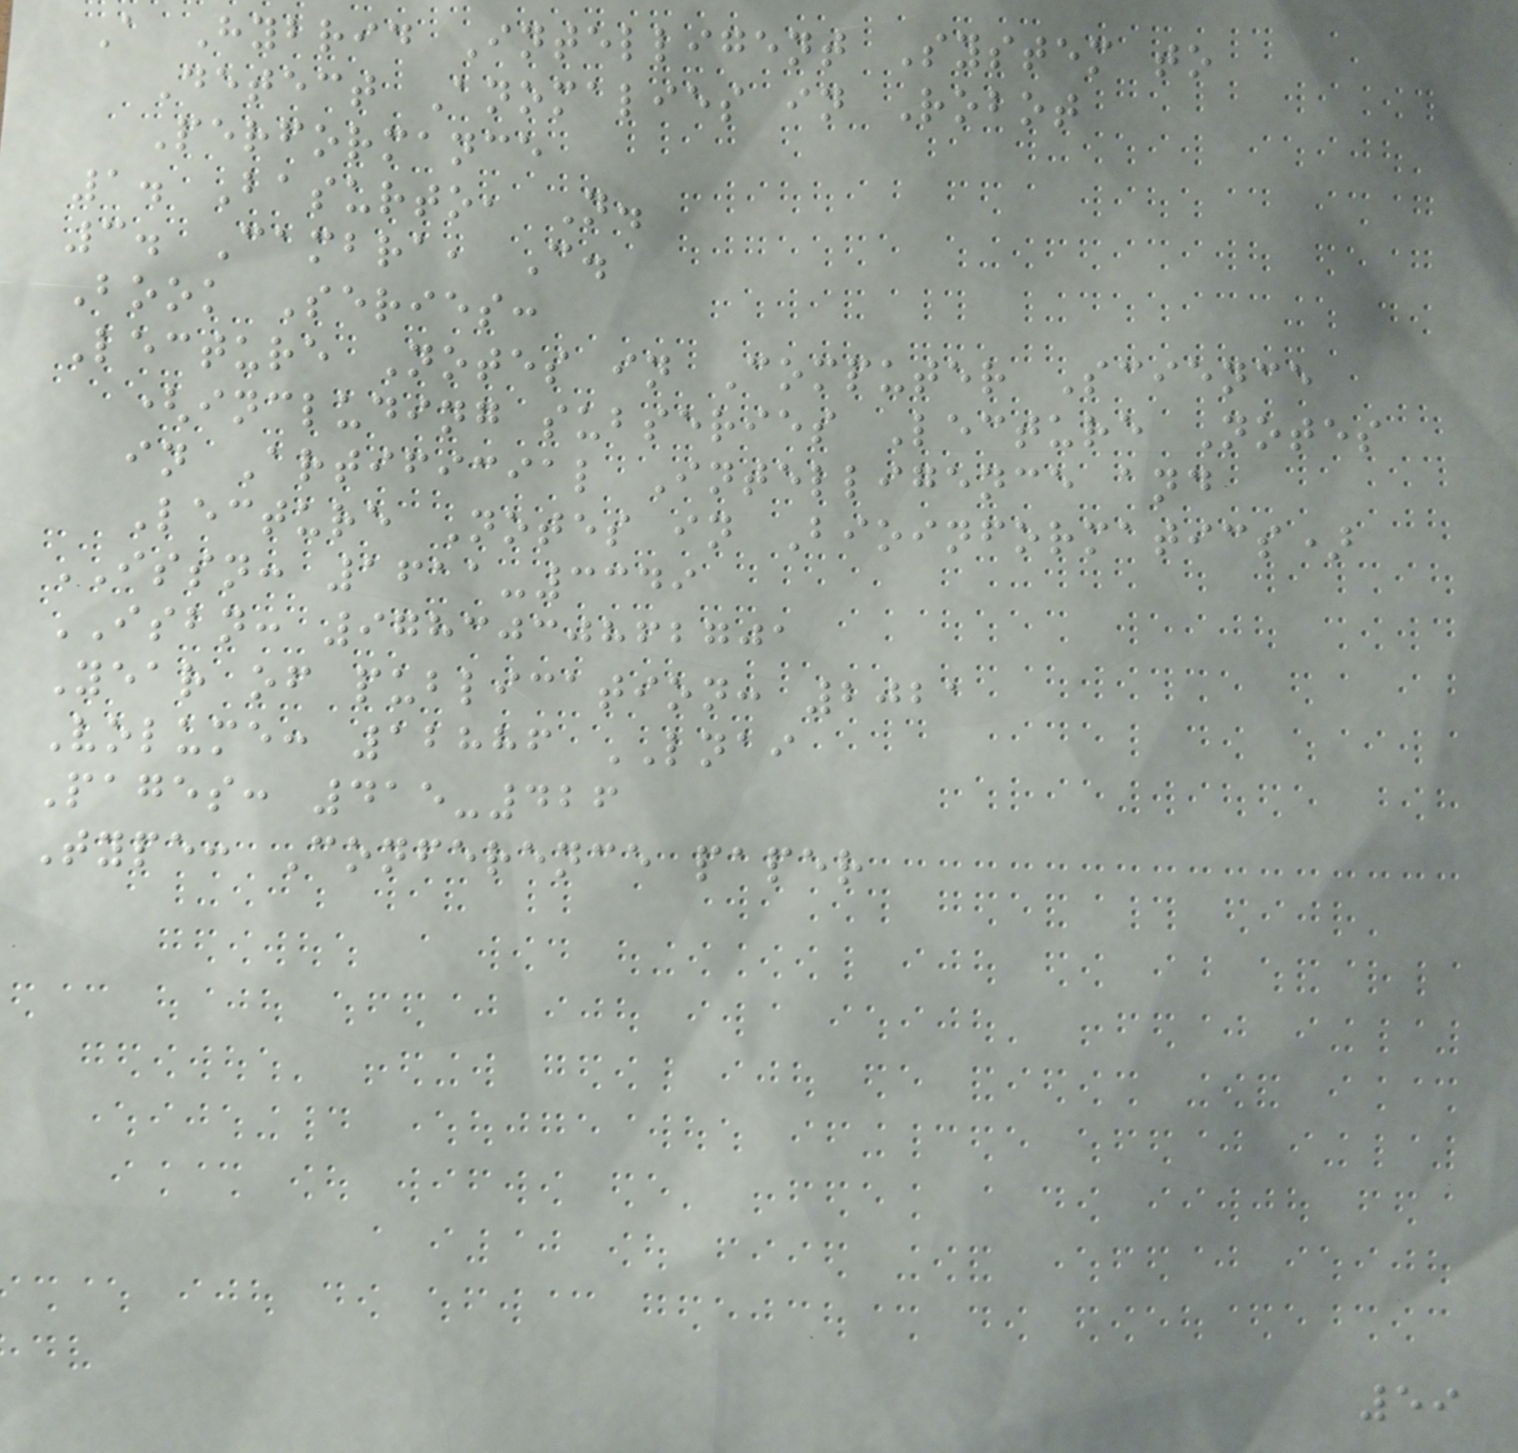A Hybrid Intelligent System to
Detect Anomalies in Robot
Performance
1. Basurto, N.
3. Cambra, C.
Book Series:
Lecture Notes in Computer Science
(including subseries Lecture Notes
in Artificial Intelligence and
Lecture Notes in Bioinformatics)
ISSN: 1611-3349
ISBN: 9783030862701
Year of publication: 2021
Volume: 12886 LNAI
Pages: 415-426
Type: Conference paper
59
